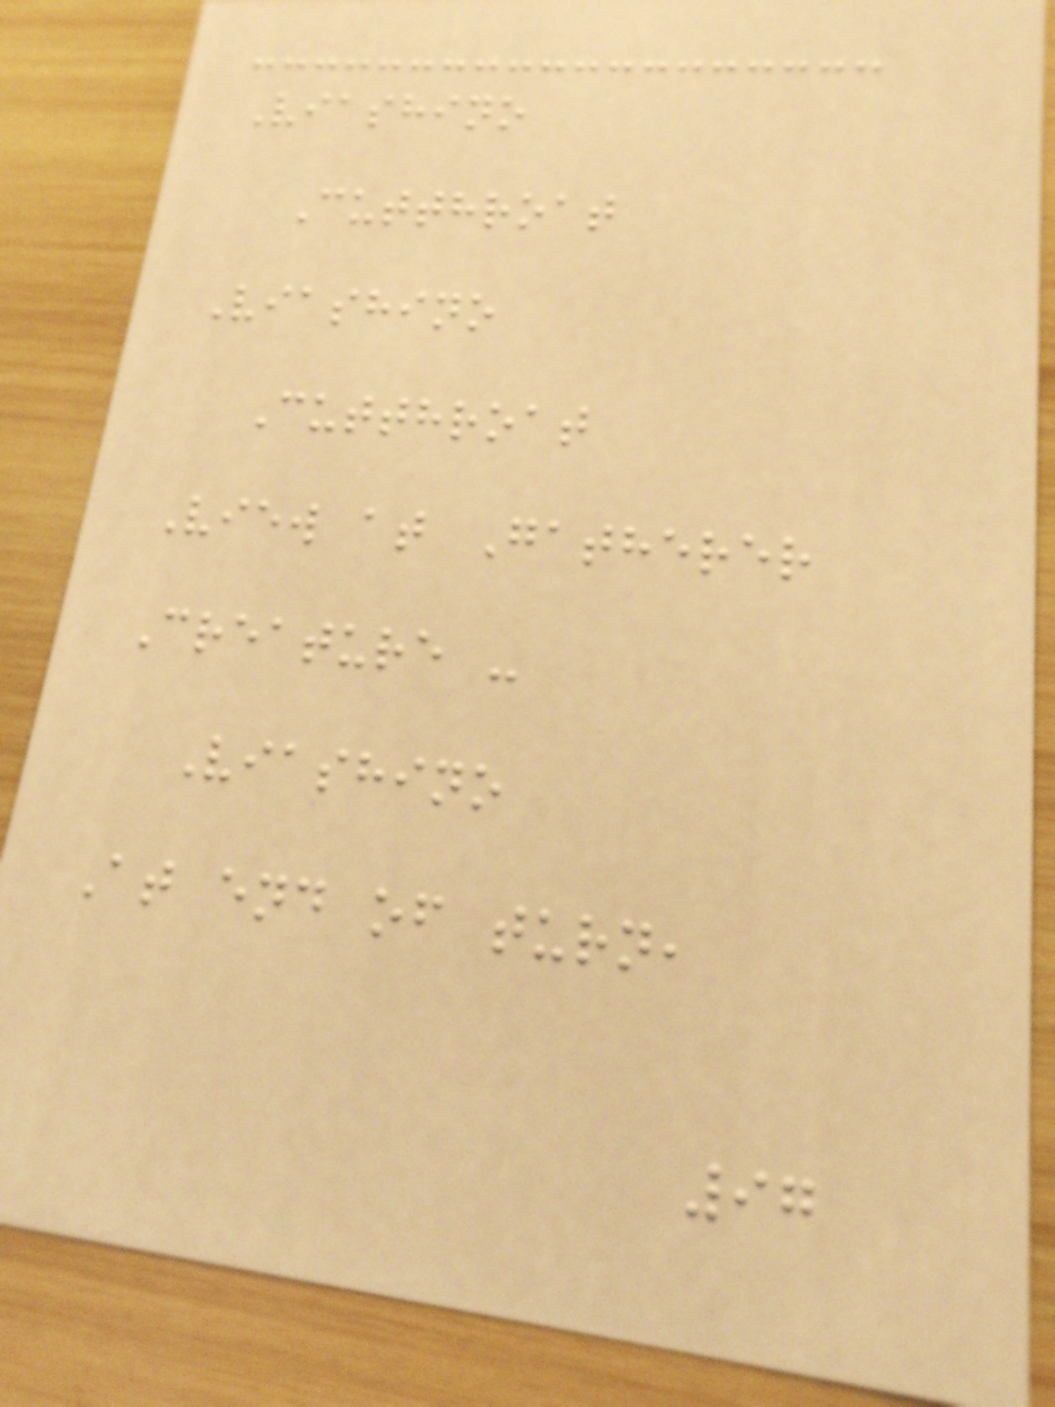Viashino
Cutthroat
Viashino
Cutthroat
View at Gatherer
Creature -
Viashino
At end of turn,
97
